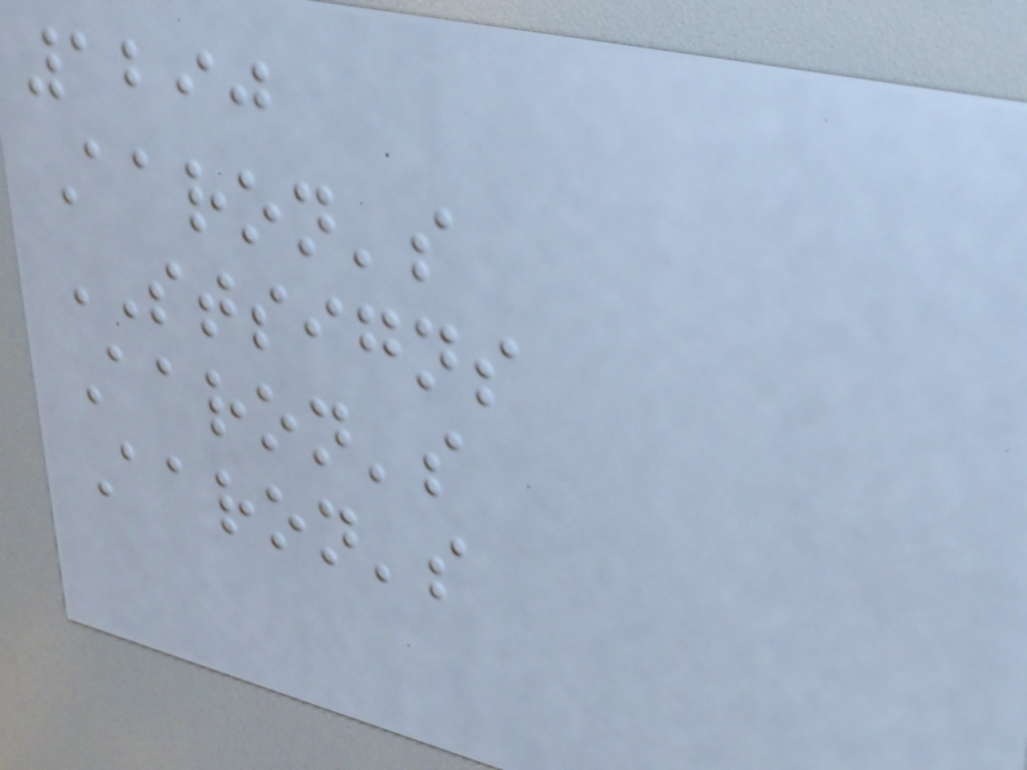1290
Aaron's
STSIGNS
Aaron's
Aaron's
